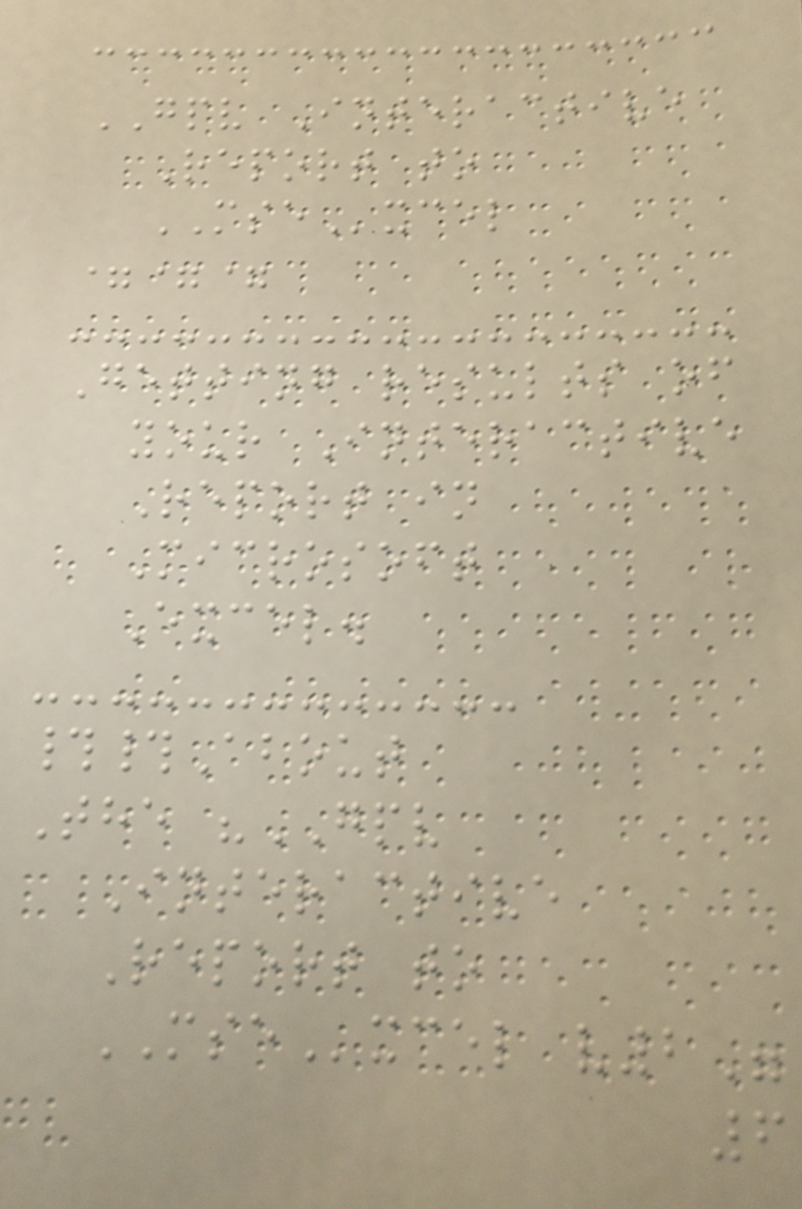GPV Interactive
Report to
MSExcel
===
Getting results of
your Interactive
Report in
Microsoft
Excel.
##About
The "GPV
Interactive
Report to
MSExcel v2"
6
